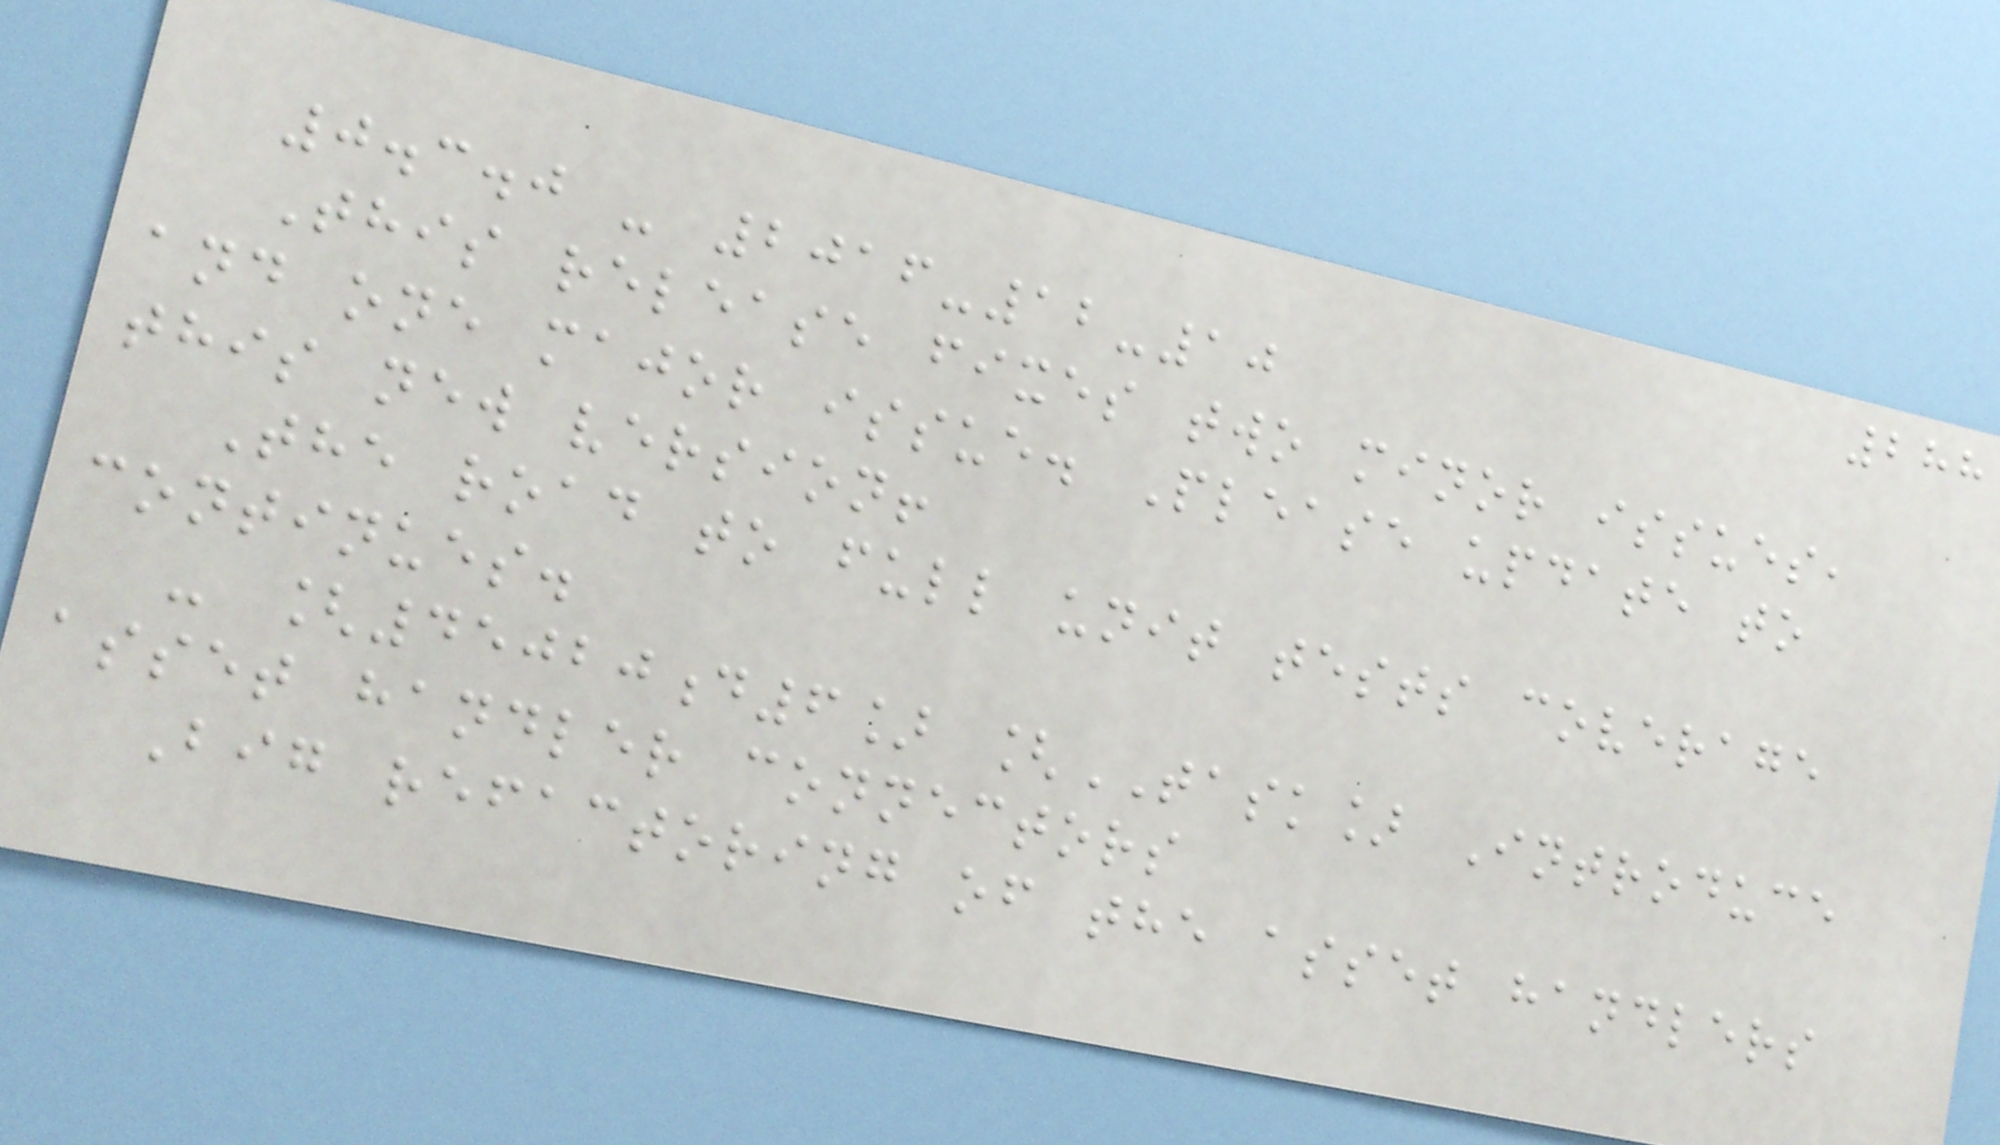288
0.3.0 - 2016-12-10
This release fixes two minor issues,
and one major issue. Please update to
this new version!
The road to full unit tests coverage
continues.
- [45020d6] [TASK] Introduce
asset handler connectors
Big refactoring of the asset handlers
